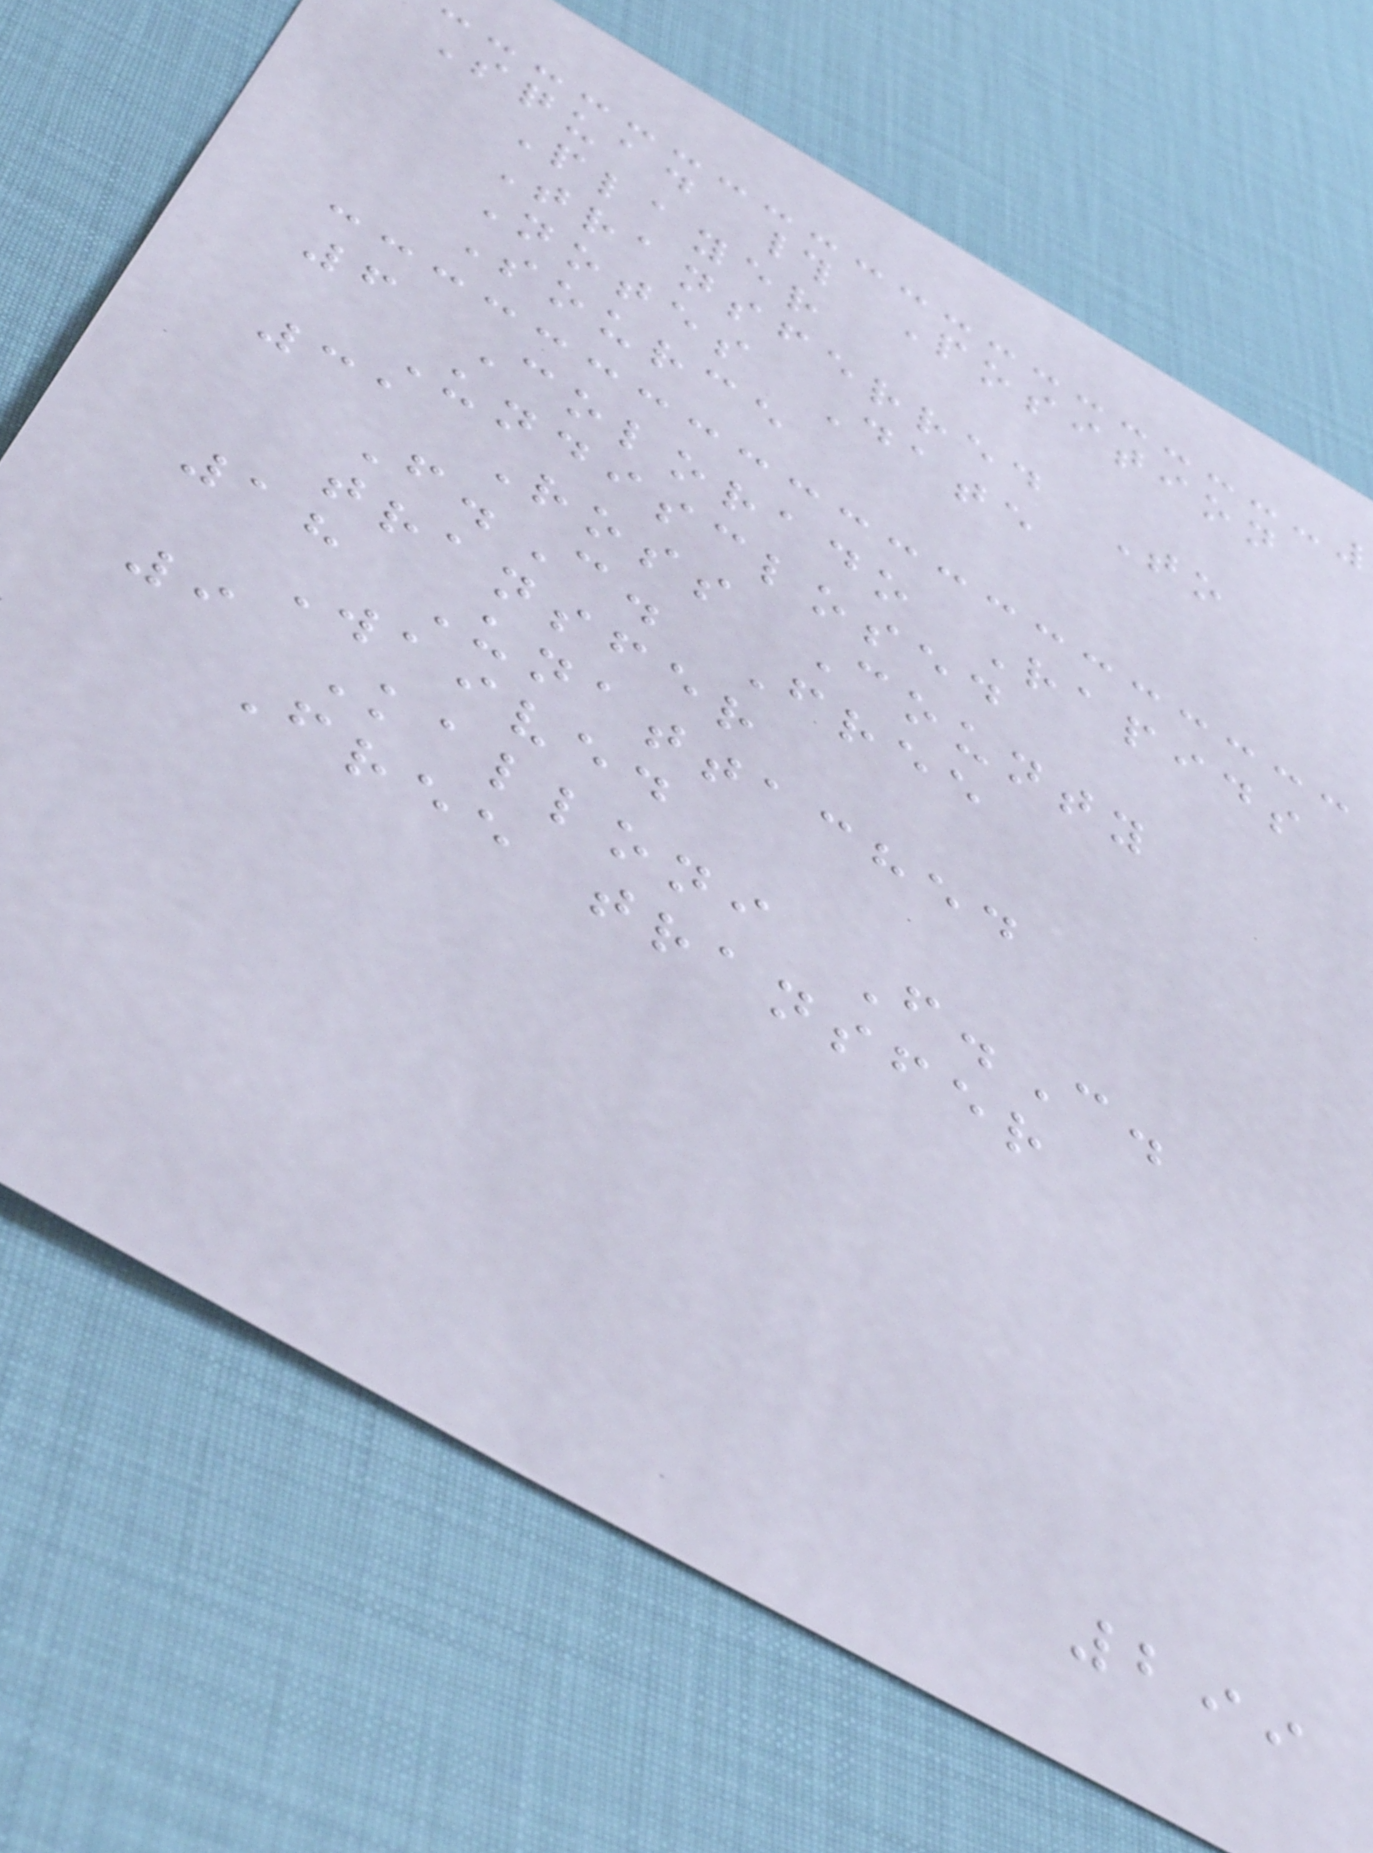Squad # Position
Player
Transferred To
Notes Date
Source
6 Colorado Rapids
Undisclosed
31 Ross County
F.C. Free
transfer
18 Unattached
Waived
9 Kalloni F.C.
Free transfer
299
